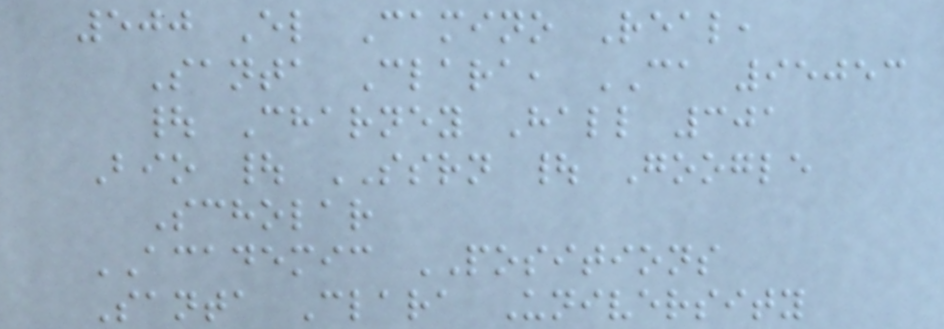500 El Camino Real,
Santa Clara, CA 95053
| Charney Hall 301
Bio | SSRN | Google
Scholar
ACADEMIC POSITIONS
Santa Clara University
